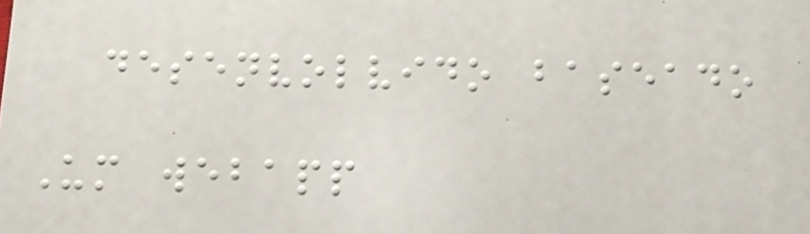desenvolvido baseado
Um webapp
